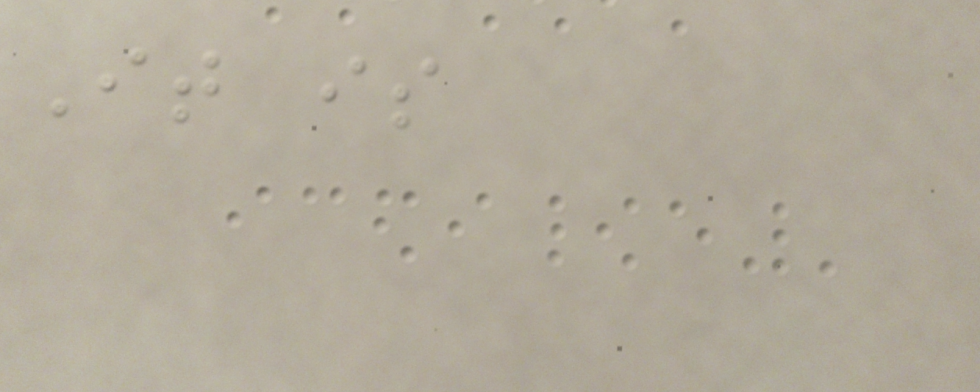It is
